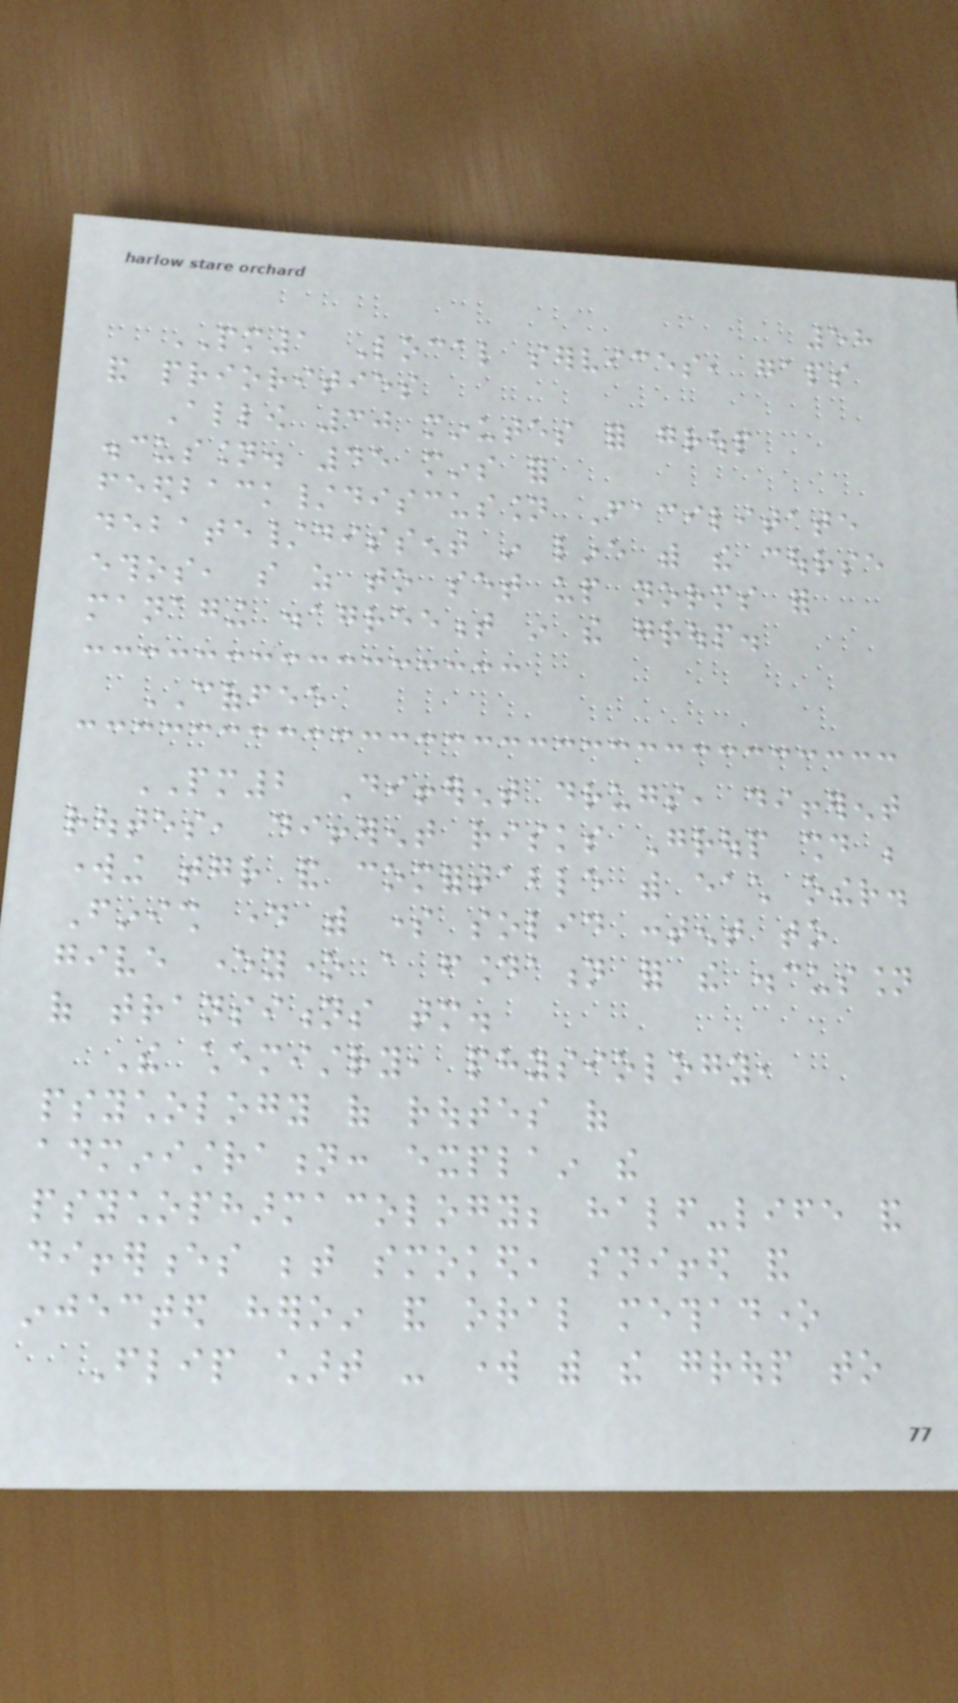58
PM1 Local services, gaps
and priorities
Allow 30 minutes for group
discussion. 45 mins for
feedback/discussion Facilitate
debate/dissent in line with the course
ethos, so as to set up norms for
managing disagreement in the group.
COFFEE
PM2 Different drugs, different
routes, different risks Group should be
working together and comfortable with each other.
Finish day with some solid content to
give everyone a foundation for the discussion
of transitions tomorrow.
The chemistry, physiology,
psychology of routes of
administration: explain the
psychopharmacology; half-life and
differences between smoked, sniffed and
injected heroin and oral methadone
Flip chart - work with the group to
